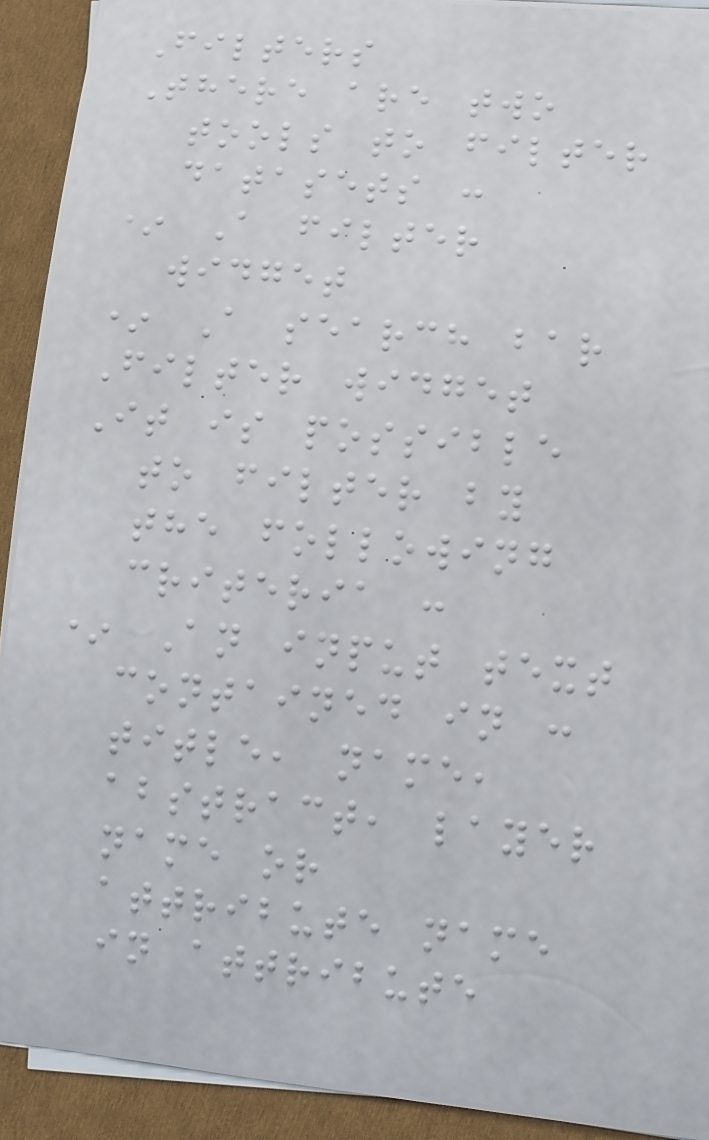Filters
There are two
tools to filter
datasets :
* A filter
widget
* A search bar
Filter widget
It is possible
to filter by
the following
criteria :
* An input text
contained in :
title, name,
abstract, layer
name or
attribute name
in attribute
